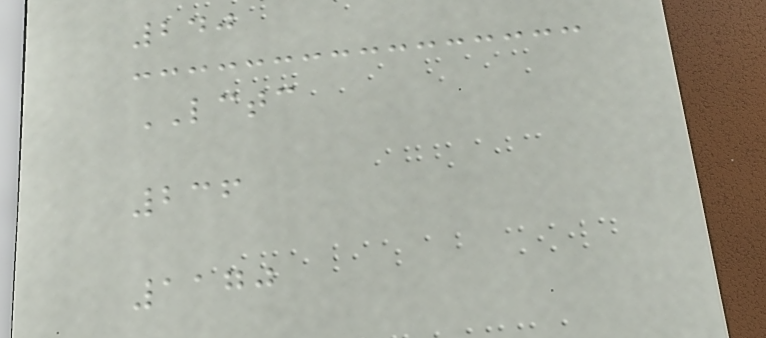240
LCTC
236
1170
